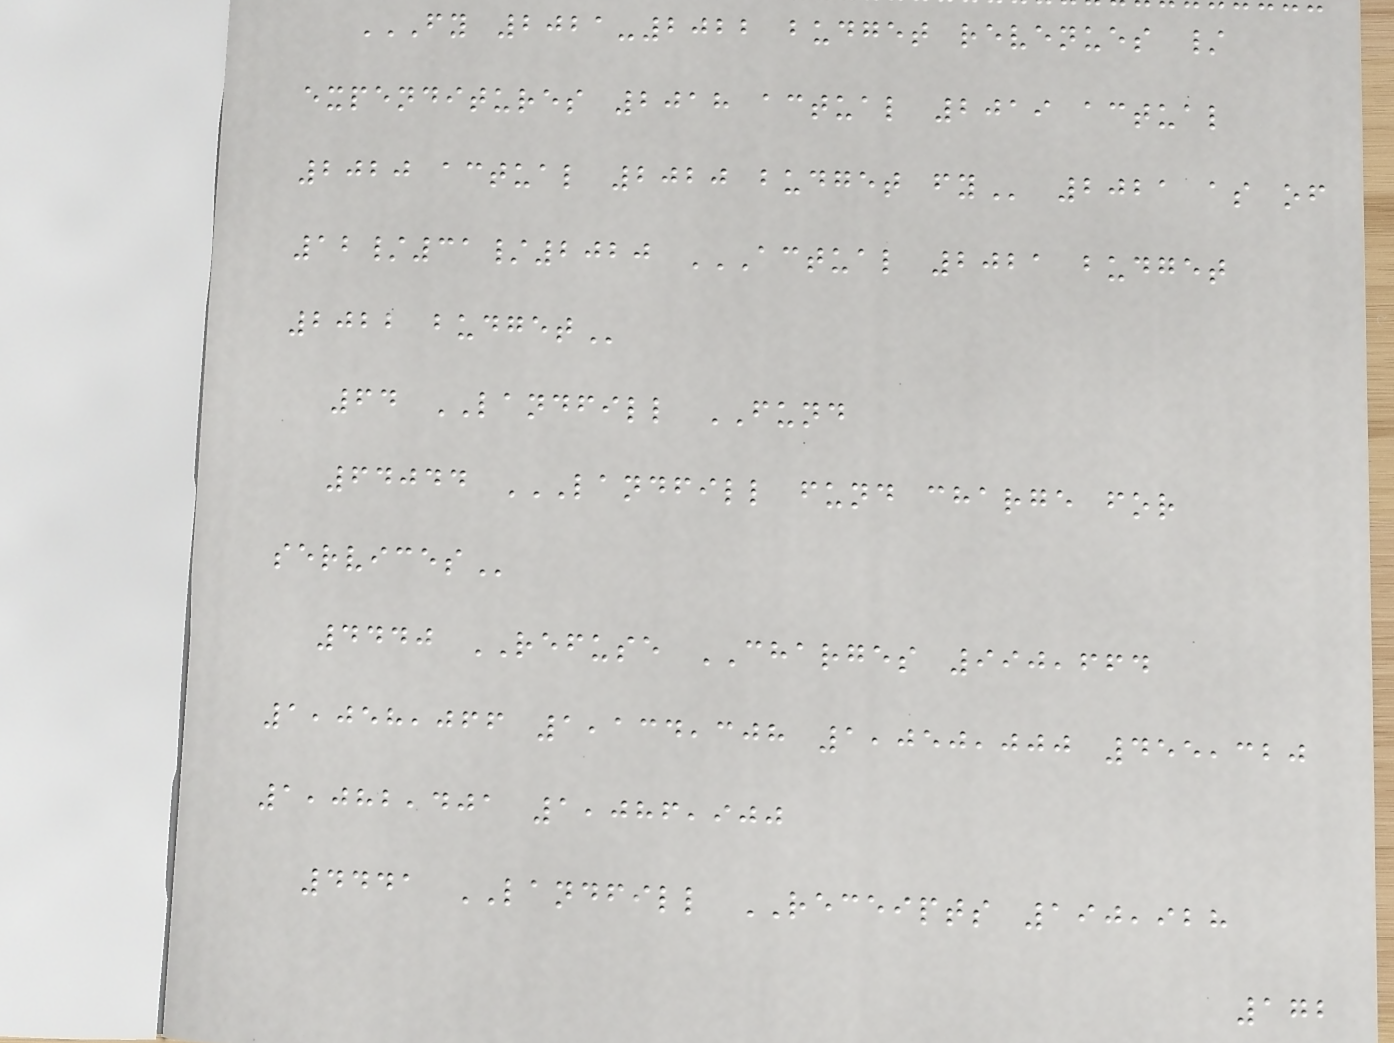FY 2021-2022 BUDGET REVENUES /
EXPENDITURES 2018 ACTUAL 2019 ACTUAL
2020 ACTUAL 2020 BUDGET FY 2021 as of
12/31/2020 ACTUAL 2021 BUDGET
2022 BUDGET
64 LANDFILL FUND
64044 LANDFILL FUND CHARGE FOR
SERVICES
4440 REFUSE CHARGES 990,664
1,058,066 1,134,308 1,050,000 455,320
1,082,401 1,086,900
4441 LANDFILL RECEIPTS 190,928
172
